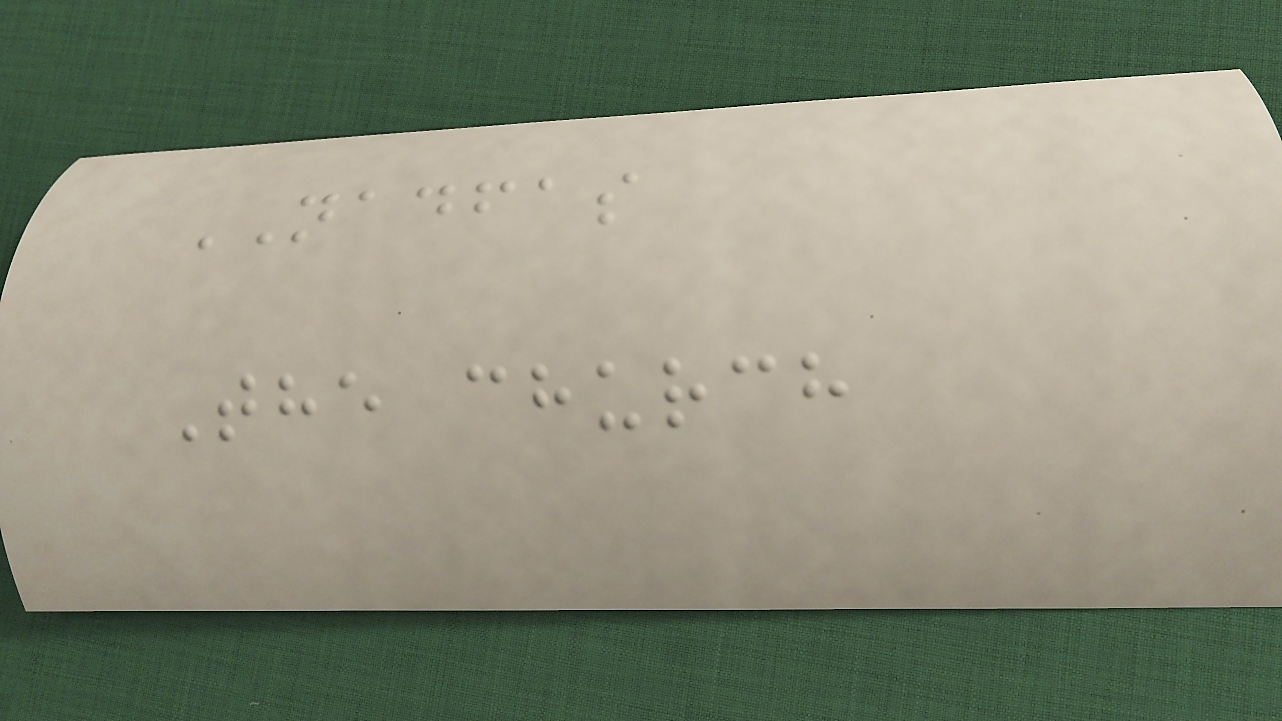NADFAS
The church
